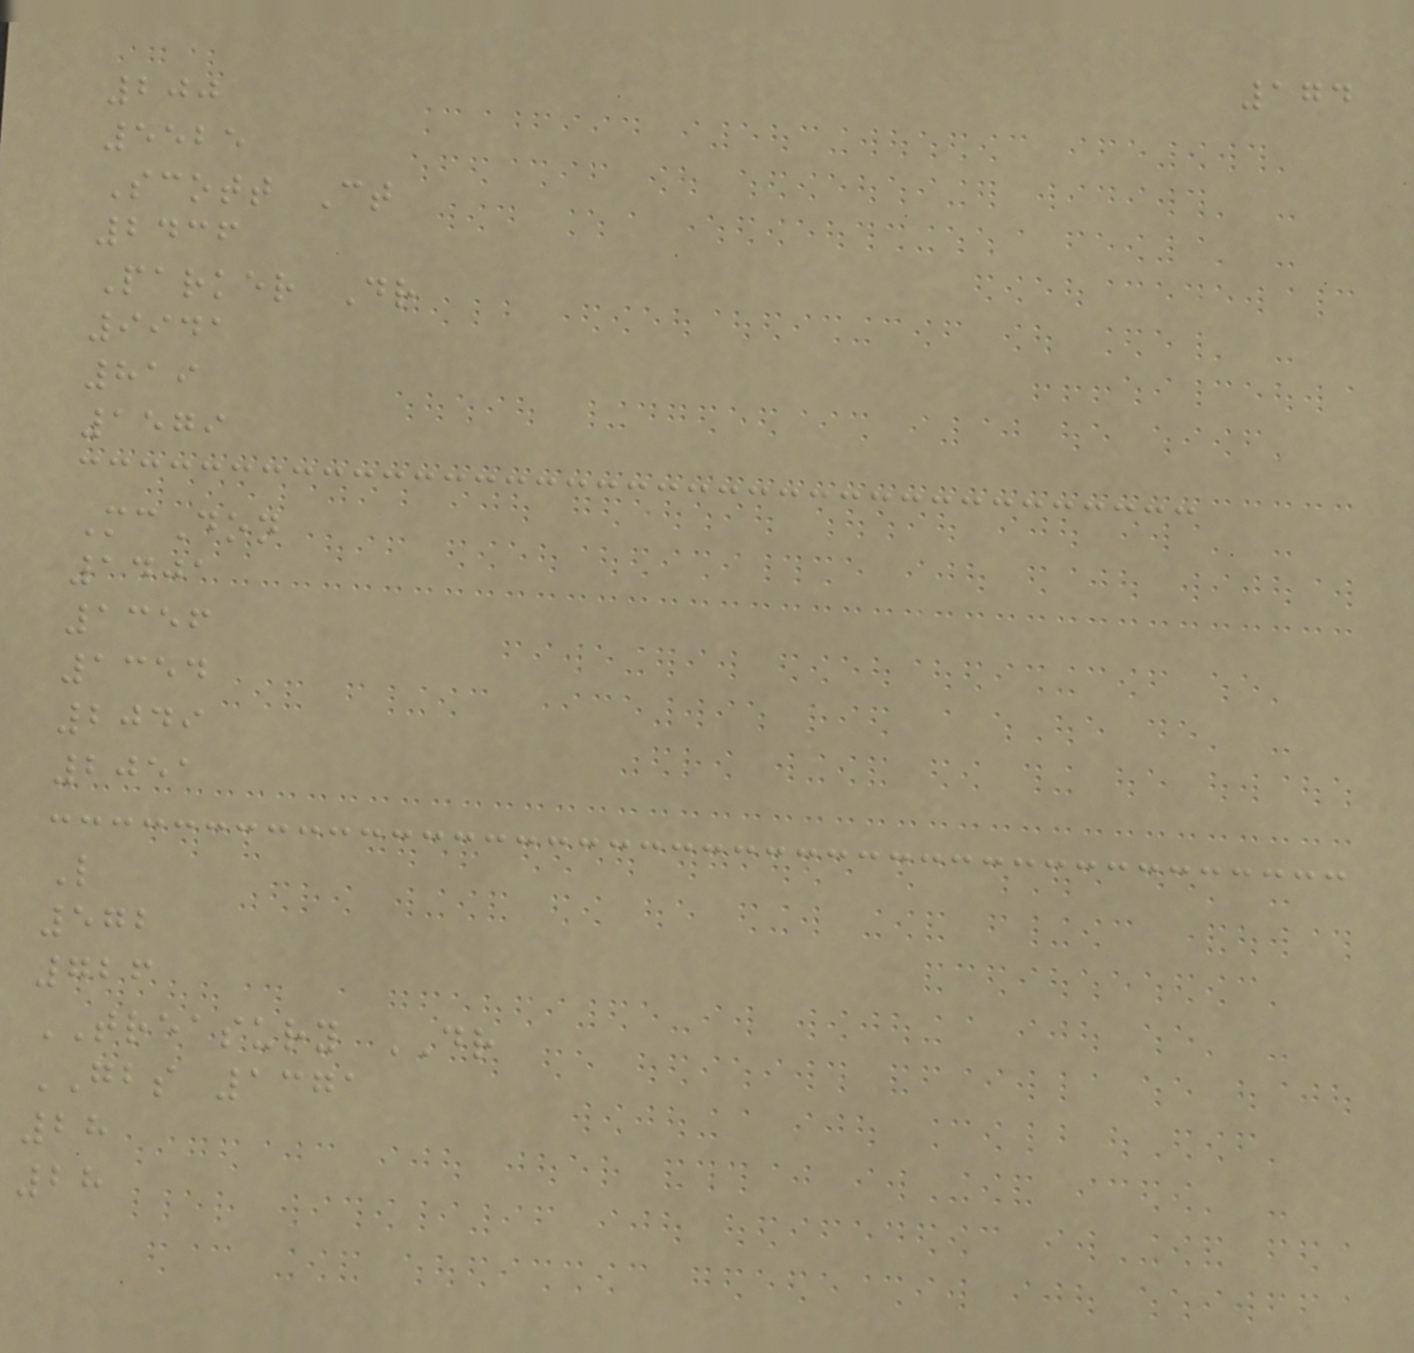174
200
5525
Scott Ct
2436
Parker Dr
9941
819
1579
McDon
1401
1356
1354
2049
2051
L
572
726
TREASURY DR
GBS 1371
28
28
